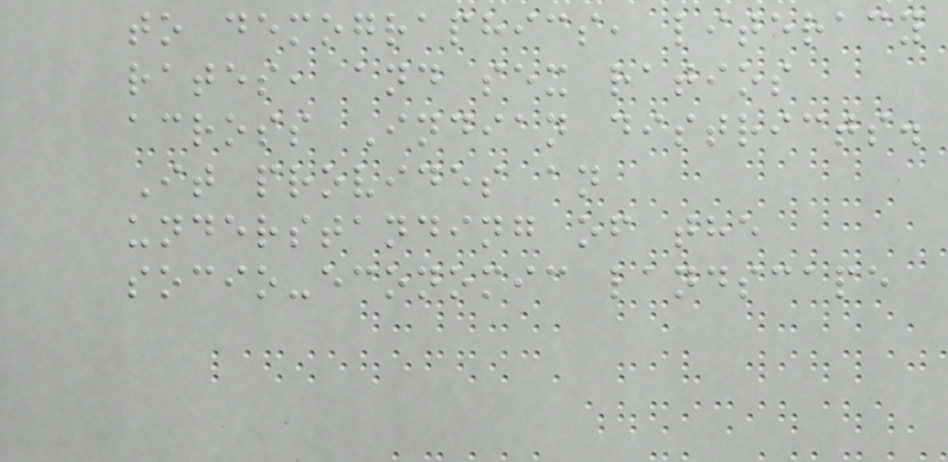to demographics, literacy
rates, and sex ratios
across Indian districts.
It provides an
understanding of the
socio-economic landscape
